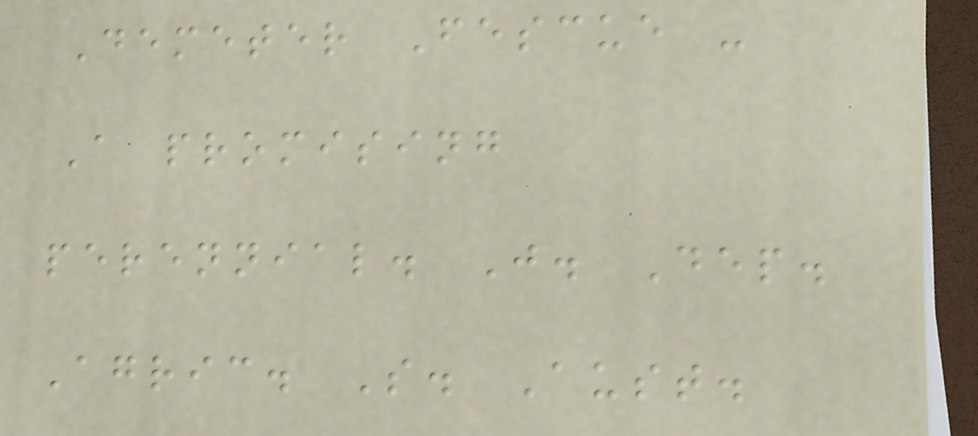Demeter Fescue -
A promising
perennial. J. Dep.
Agric. S. Aust.
